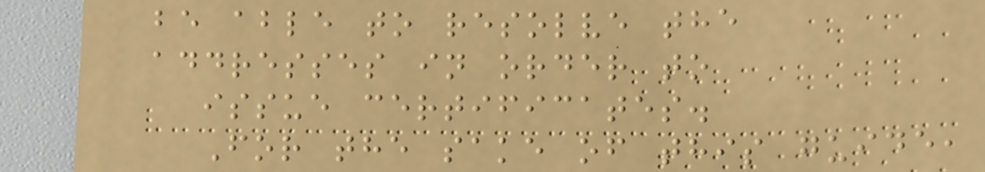be able to resolve the
addresses in order to
issue certificates.
For the sake of this guide,
